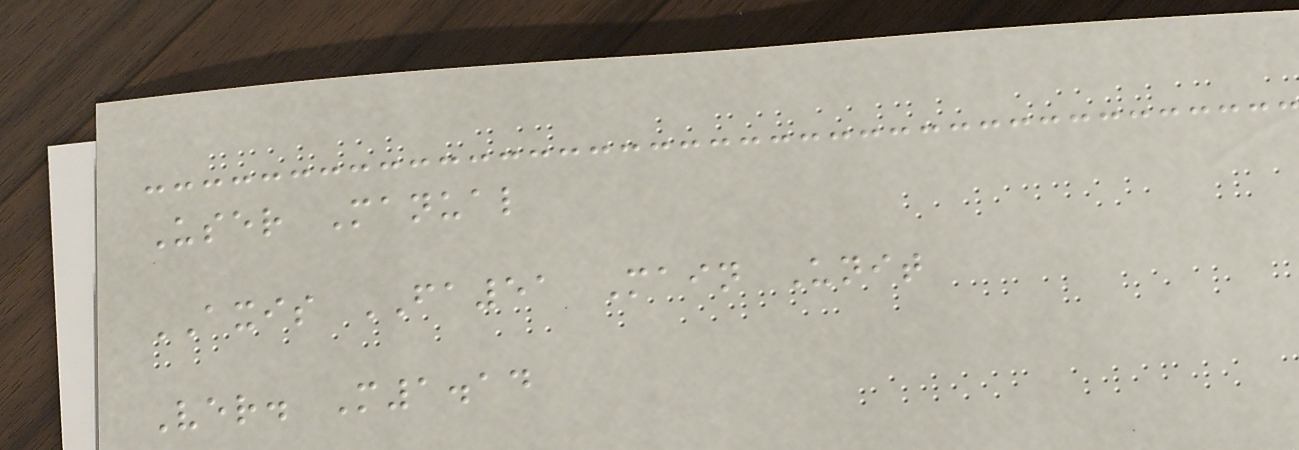User Manual
AXIS FA51 Main Unit
Ver. M1.14
